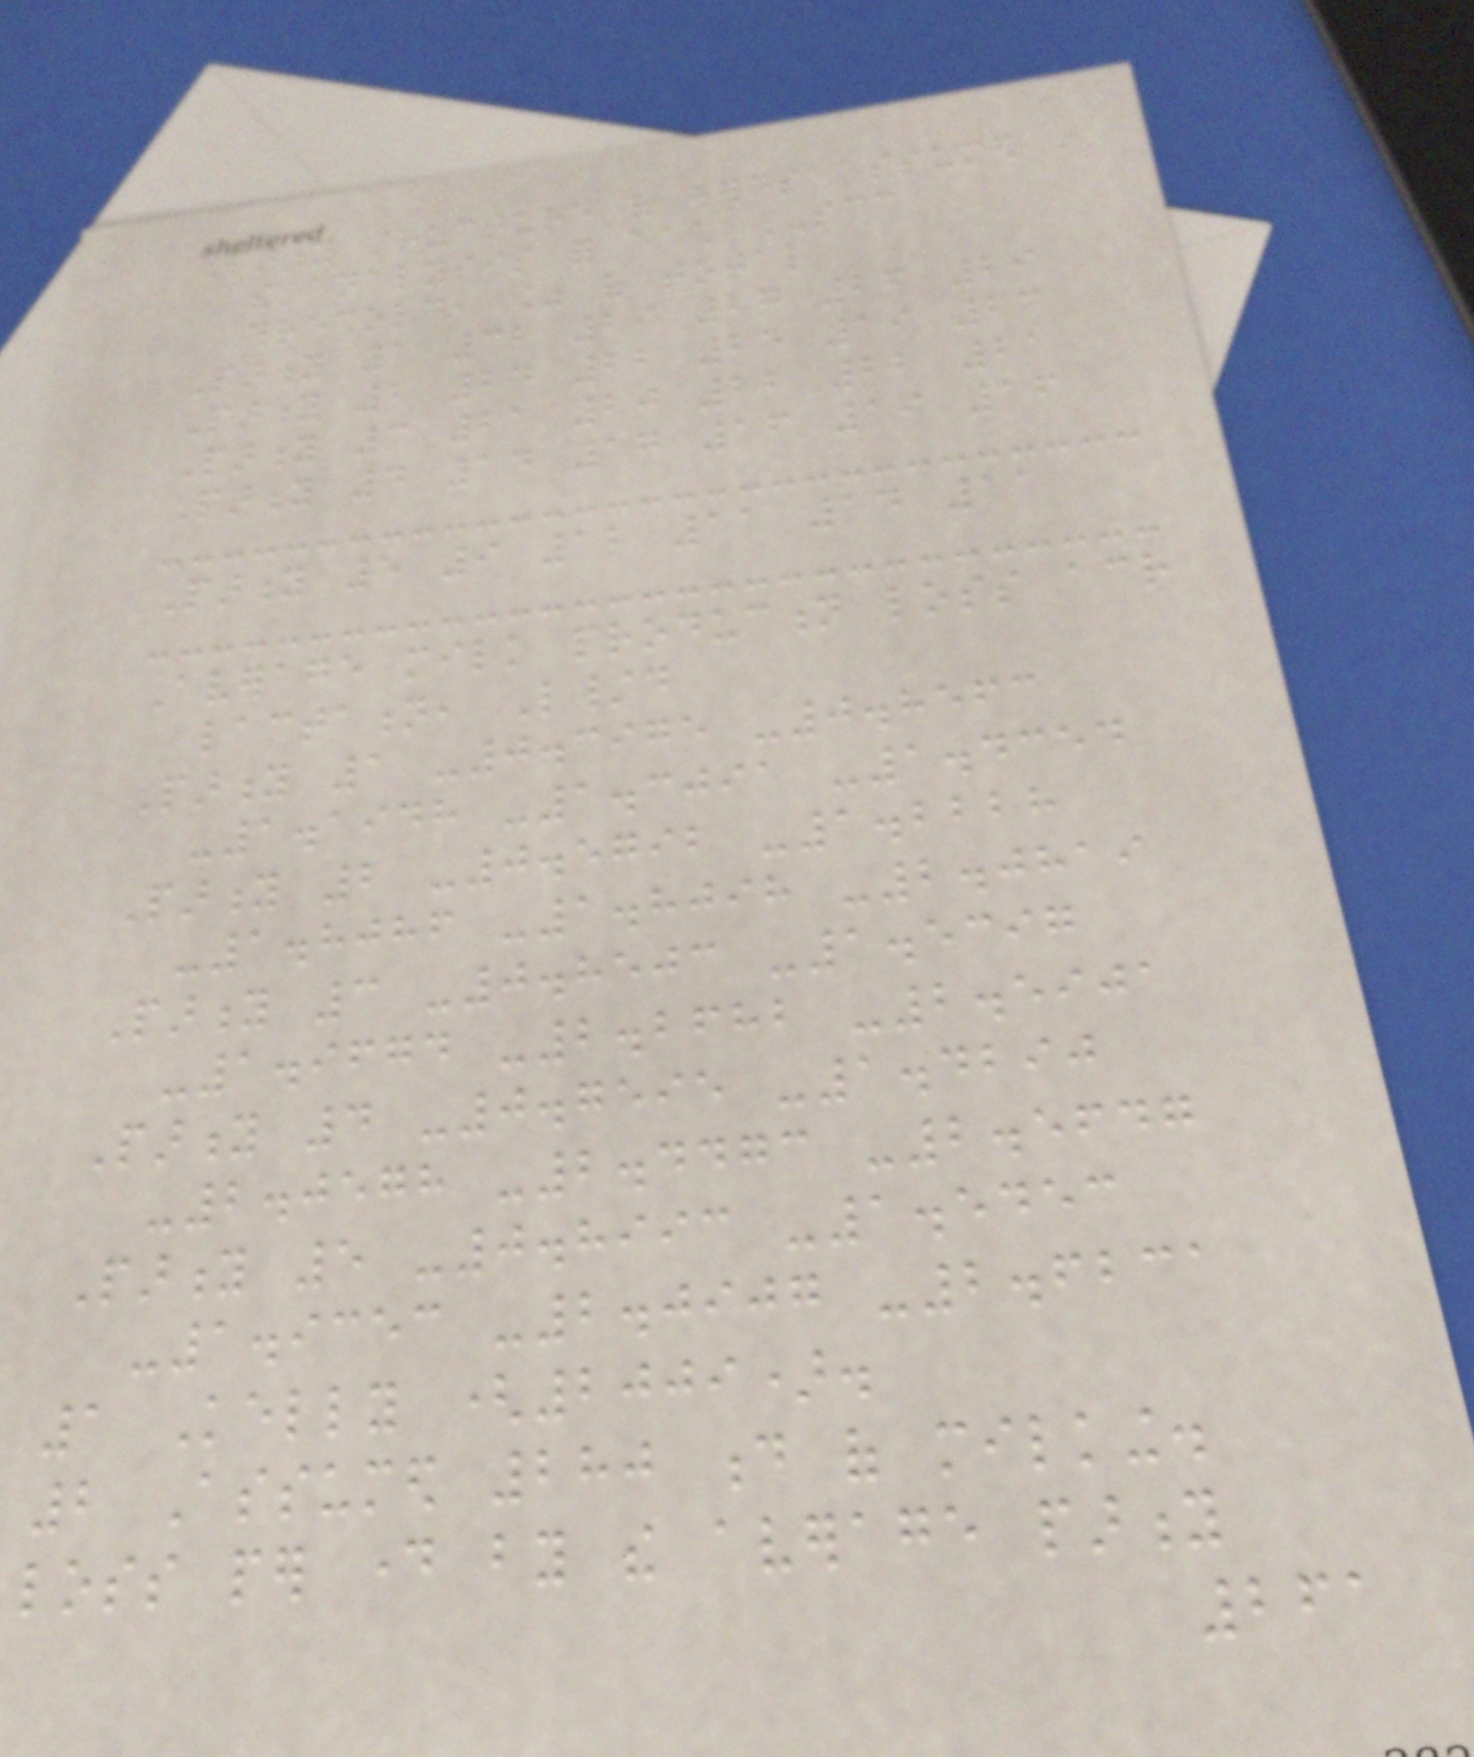Parity structure of herds assumed in
the analysis for each SCC
threshold, % of total
Parity 1 32 29 27 26 29
Parity 2 24 22 25 19 23
Parity 3 21 20 22 22 21
Parity 4 14 17 16 19 16
Parity 5 9 12 11 14 11
Average milk production loss across
lactation, L/d
Parity 1 -0.3975 -0.8563
-1.1948 -1.3091 -1.4354
Parity 2 -0.5792 -1.2228
-1.8086 -1.8098 -2.0819
Parity 3 -0.8503 -1.5397
-1.9674 -2.2682 -2.5901
Parity 4 -0.7595 -1.4290
-2.0578 -2.4473 -2.5647
Parity 5 -0.8993 -1.5453
-1.9353 -2.0907 -2.6231
1 Kelly (2009).
2 Assumed 280 d of milking.
loss per day by the average parity
261
